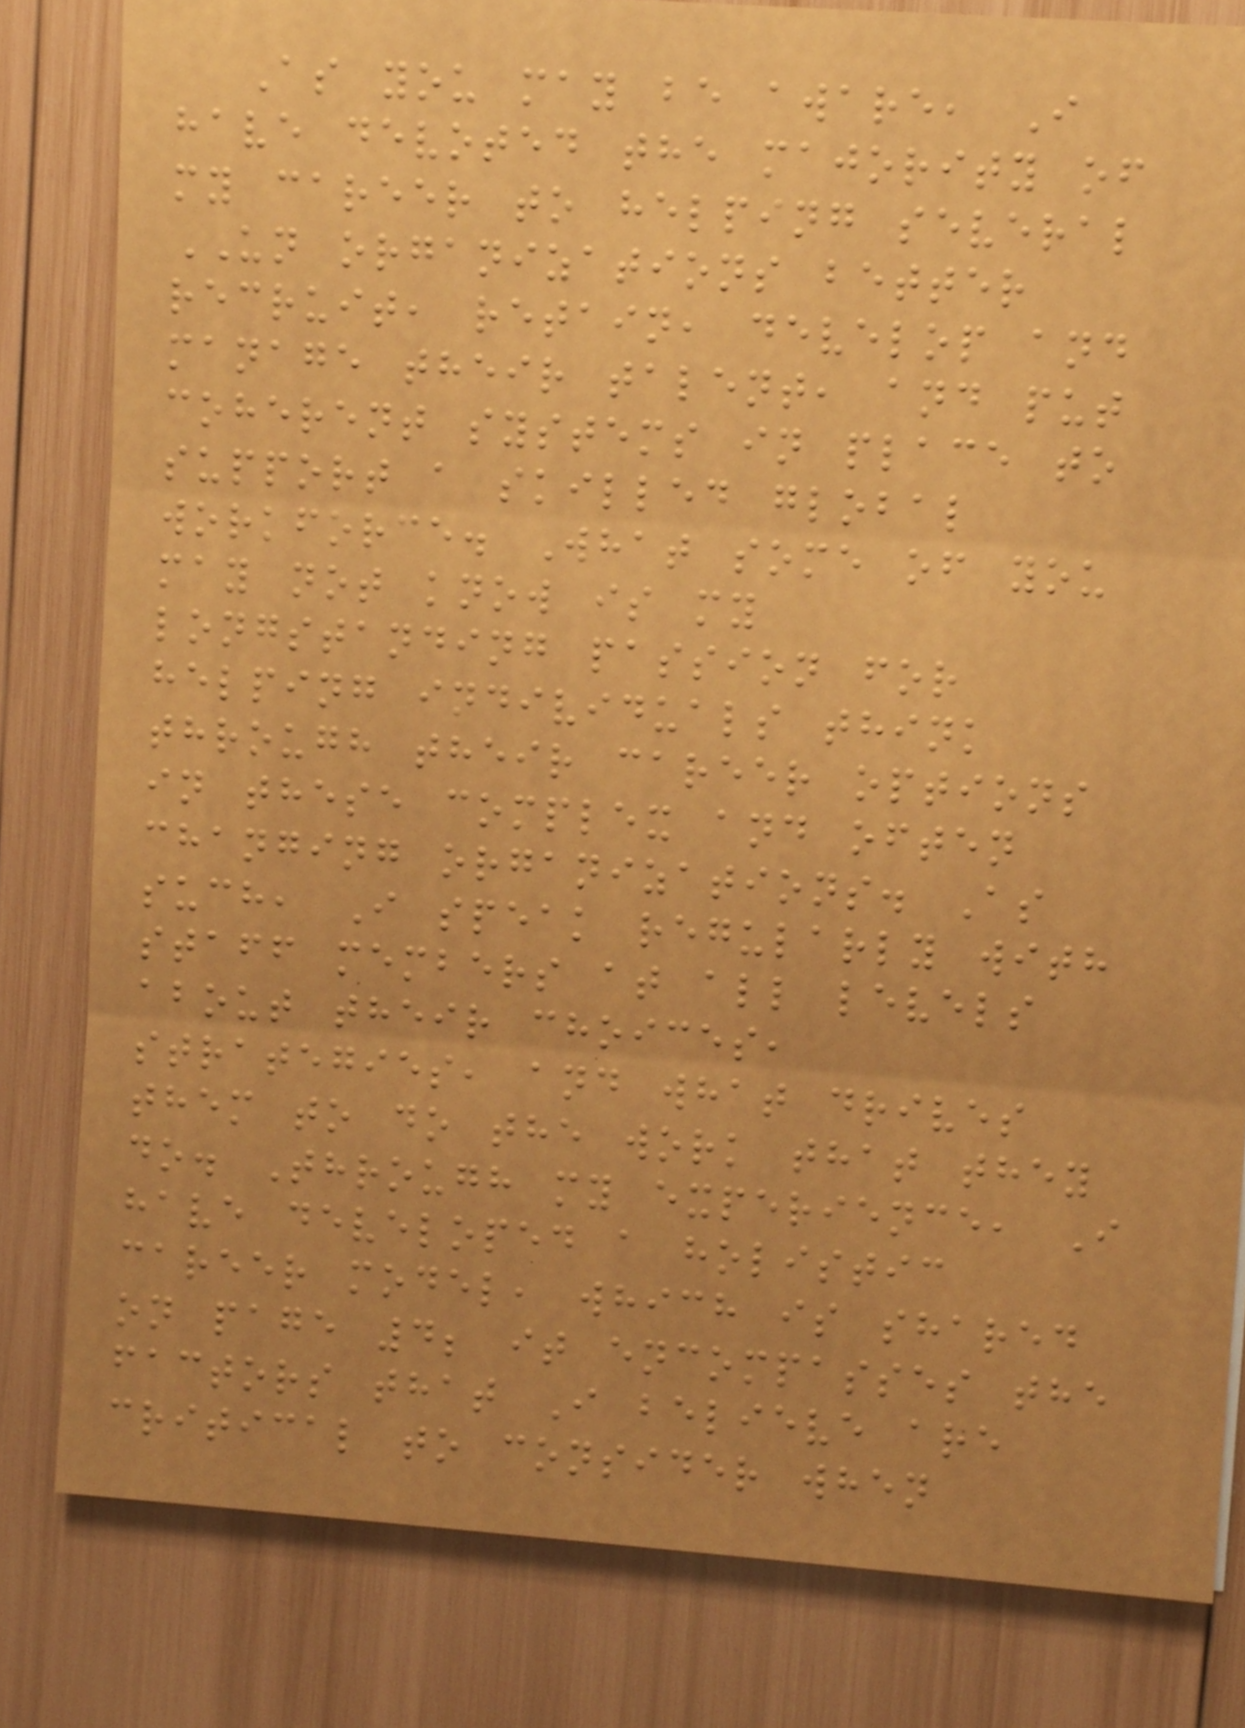As you may be aware, I
have devoted the majority of
my career to helping several
UN organizations better
recruit, retain, develop and
manage their talent, and put
coherent systems in place to
support a skilled global
workforce. What some of you
may not know is my
longstanding passion for
helping individuals think
through their career options
in these complex and often
changing organizations. As
such, I speak regularly with
staff members at all levels
about their choices,
strategies, and what drives
them to do the work that they
do. Through my experience, I
have developed a holistic
career model, which is shared
on page 4; it encompasses the
factors that I believe are
critical to consider when
